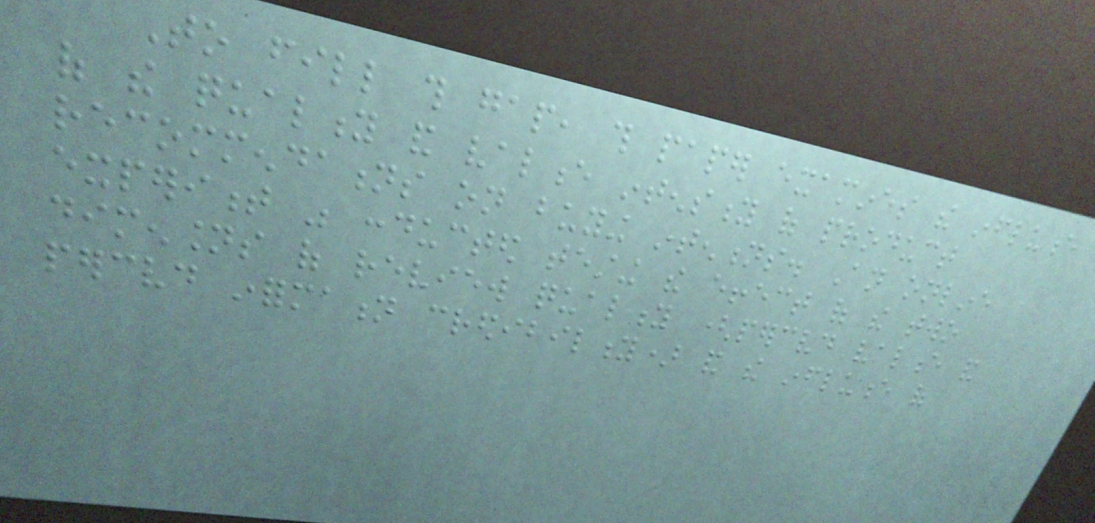To fill this gap, this paper examines the influence
of the quality and valence intensity of product
recommendations on buying intentions. An online
experiment was conducted testing the effect of the two
dimensions of review quality (perceived valence and
perceived information credibility) and the influence of
